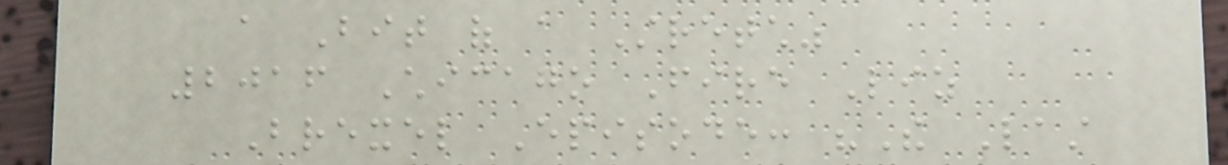a Bit of a Stretch"
2016 Chicago Fire Liz
Brexel Episode: "The Last
